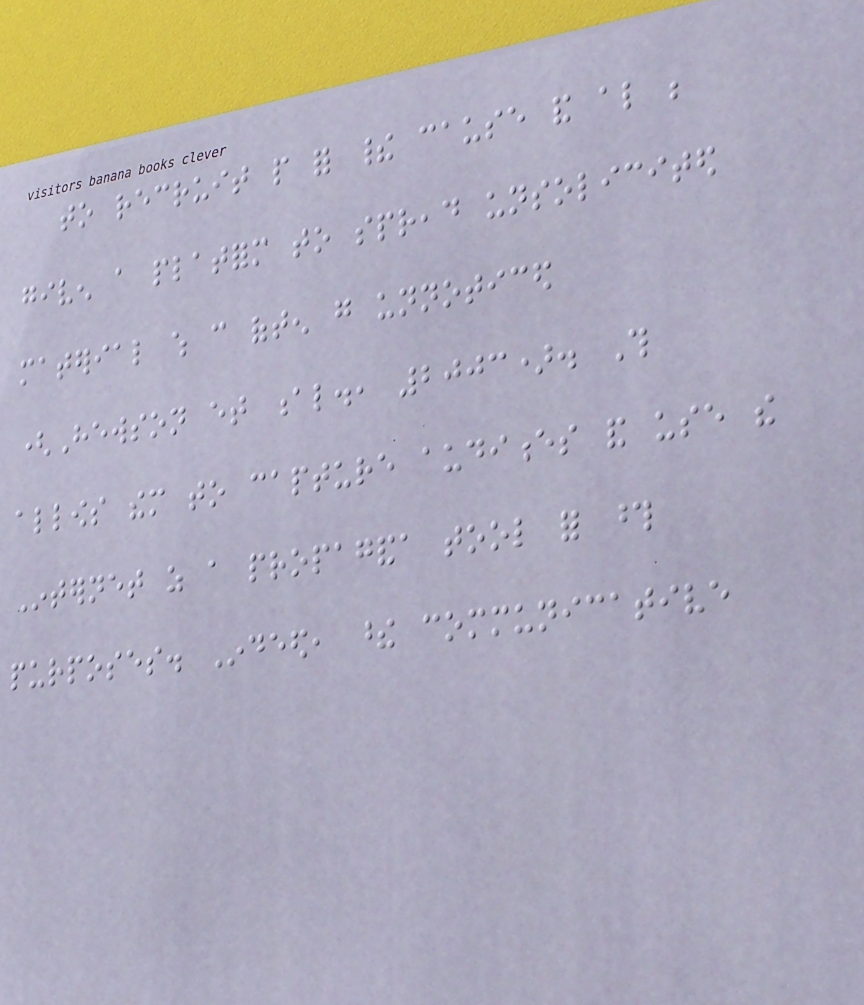to recruit people for their cause and also be
given a platform to spread unsolicited
material which can often go unnoticed
(Hewson et al., 2003). This
allows them to capture audiences and use the
Internet as a propaganda tool for those
purposes. Indeed, these communicative
